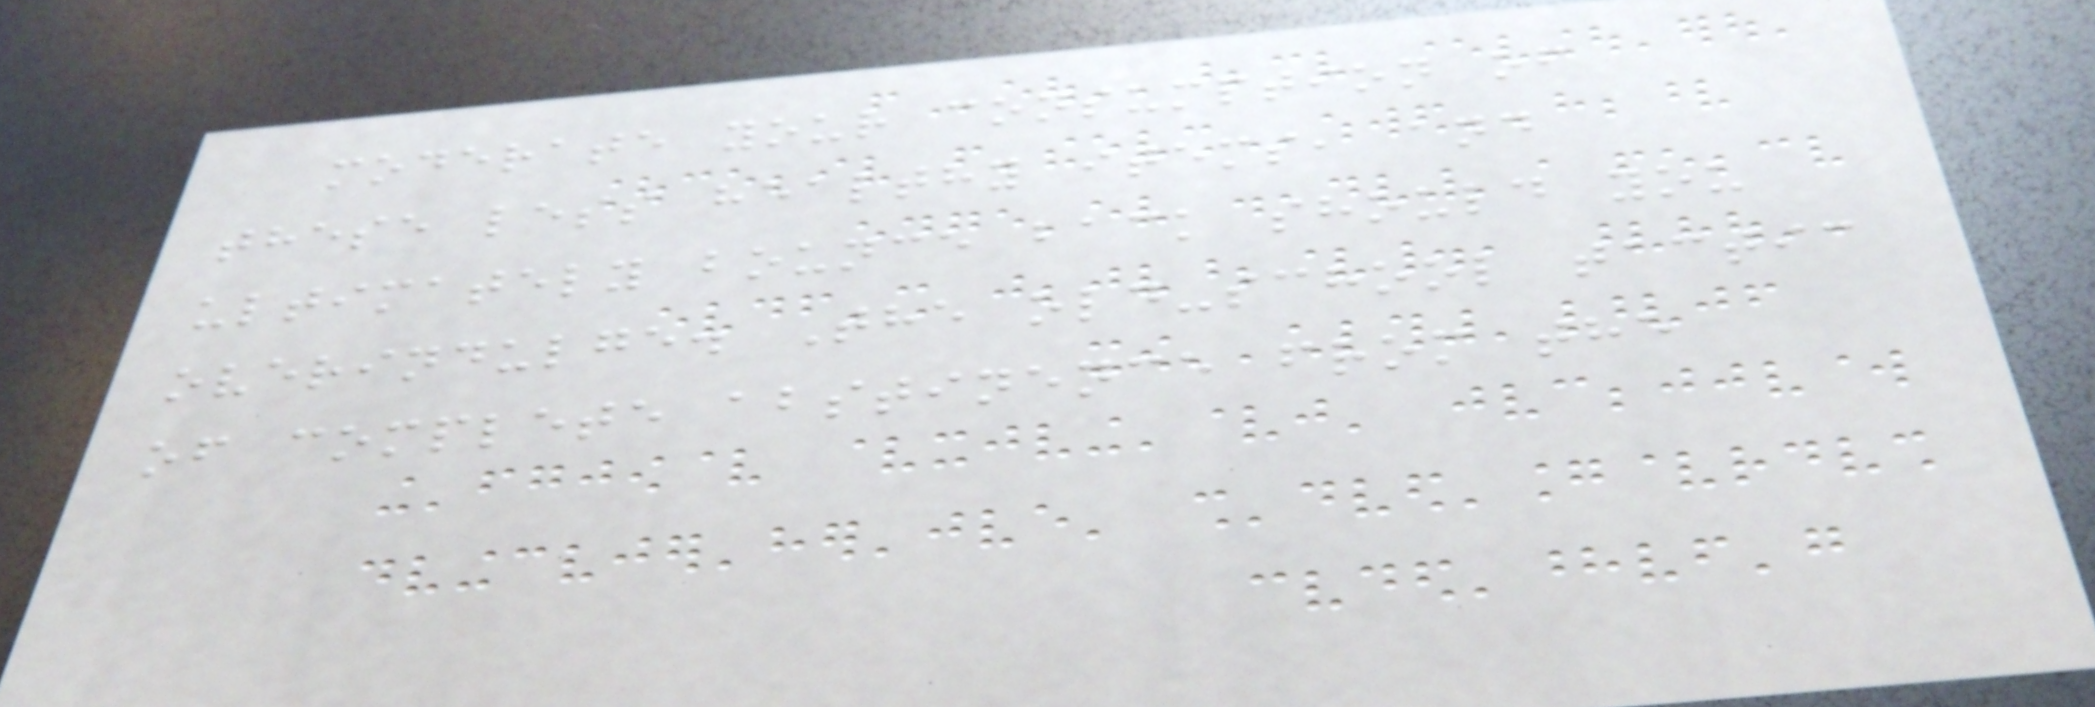moderate your consumption of
these less healthy items, and
ultimately bounce back should you
overindulge. The old-school tactic
of complete abstinence from the
